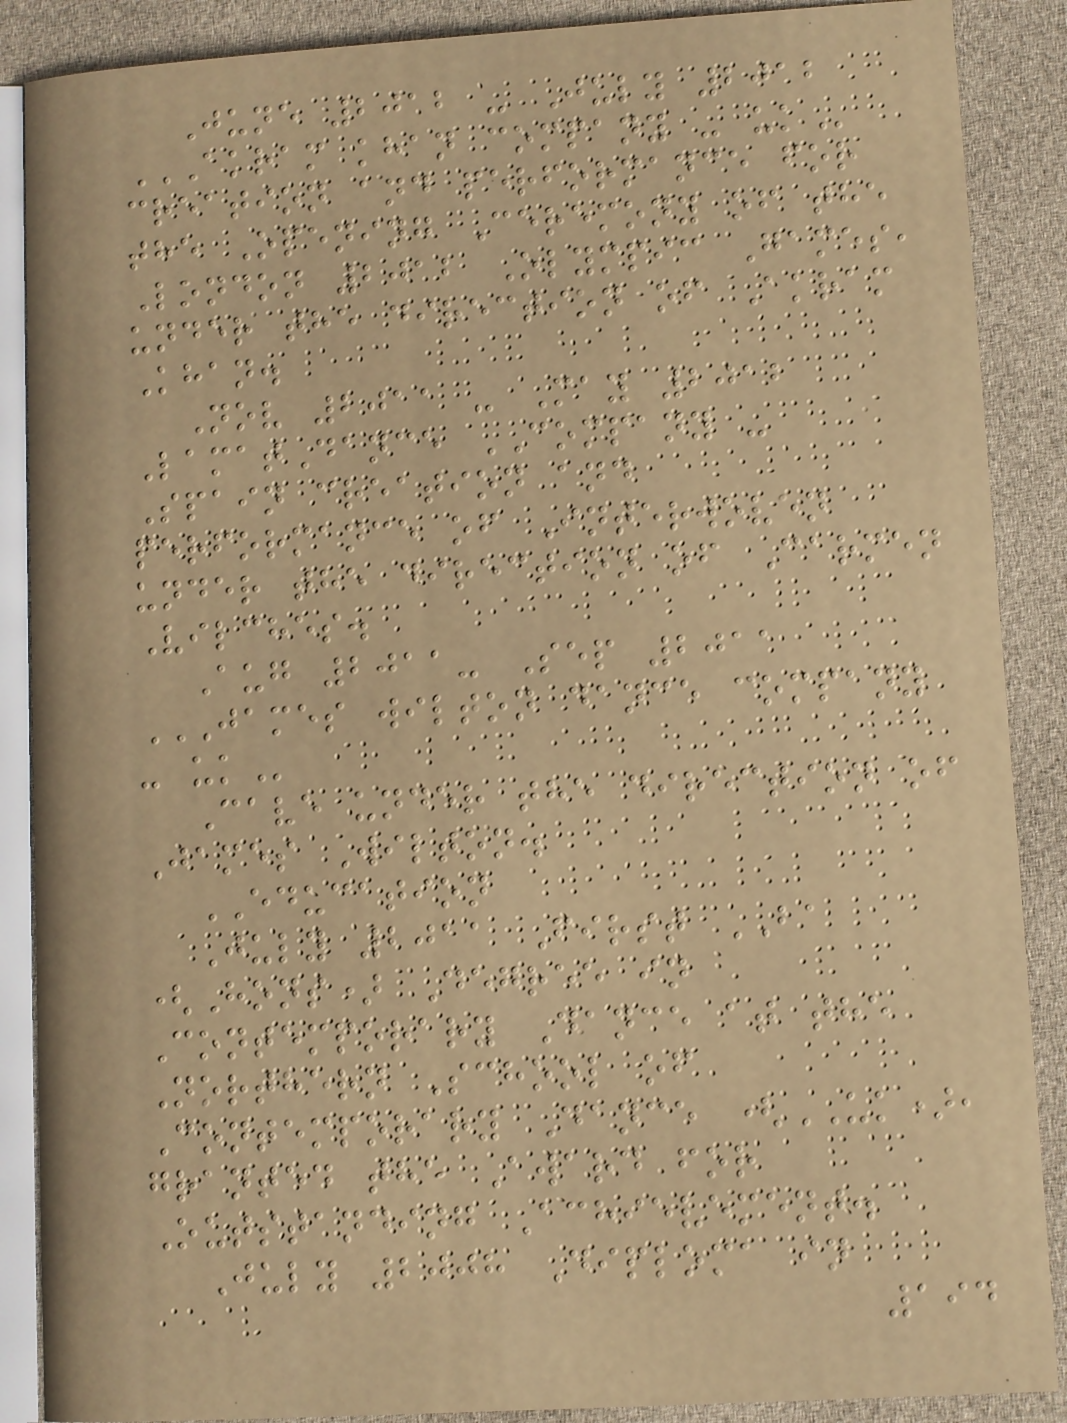June 2012 - July 2012
AKRAM KHAN COMPANY - UK
creation and performance for
the Opening Ceremony of the
London 2012 Olympic Games,
under the direction of Akram
Khan.
Nov 2011 - May 2012
LamatDance COMPANY -
Spain creation and
performance of Interwoven
under the direction of Carmen
Vilches.
Aug 2011- Sep 2011
JAMES WILTON DANCE COMPANY
- UK
Cave under the direction of
James Wilton.
EDUCATION
July 2011 First BA
(Hons) Degree in
Contemporary Dance at the
Northern School of
Contemporary Dance (UK),
granted the Award for
Outstanding Achievement.
July 2008 Diploma in
194
